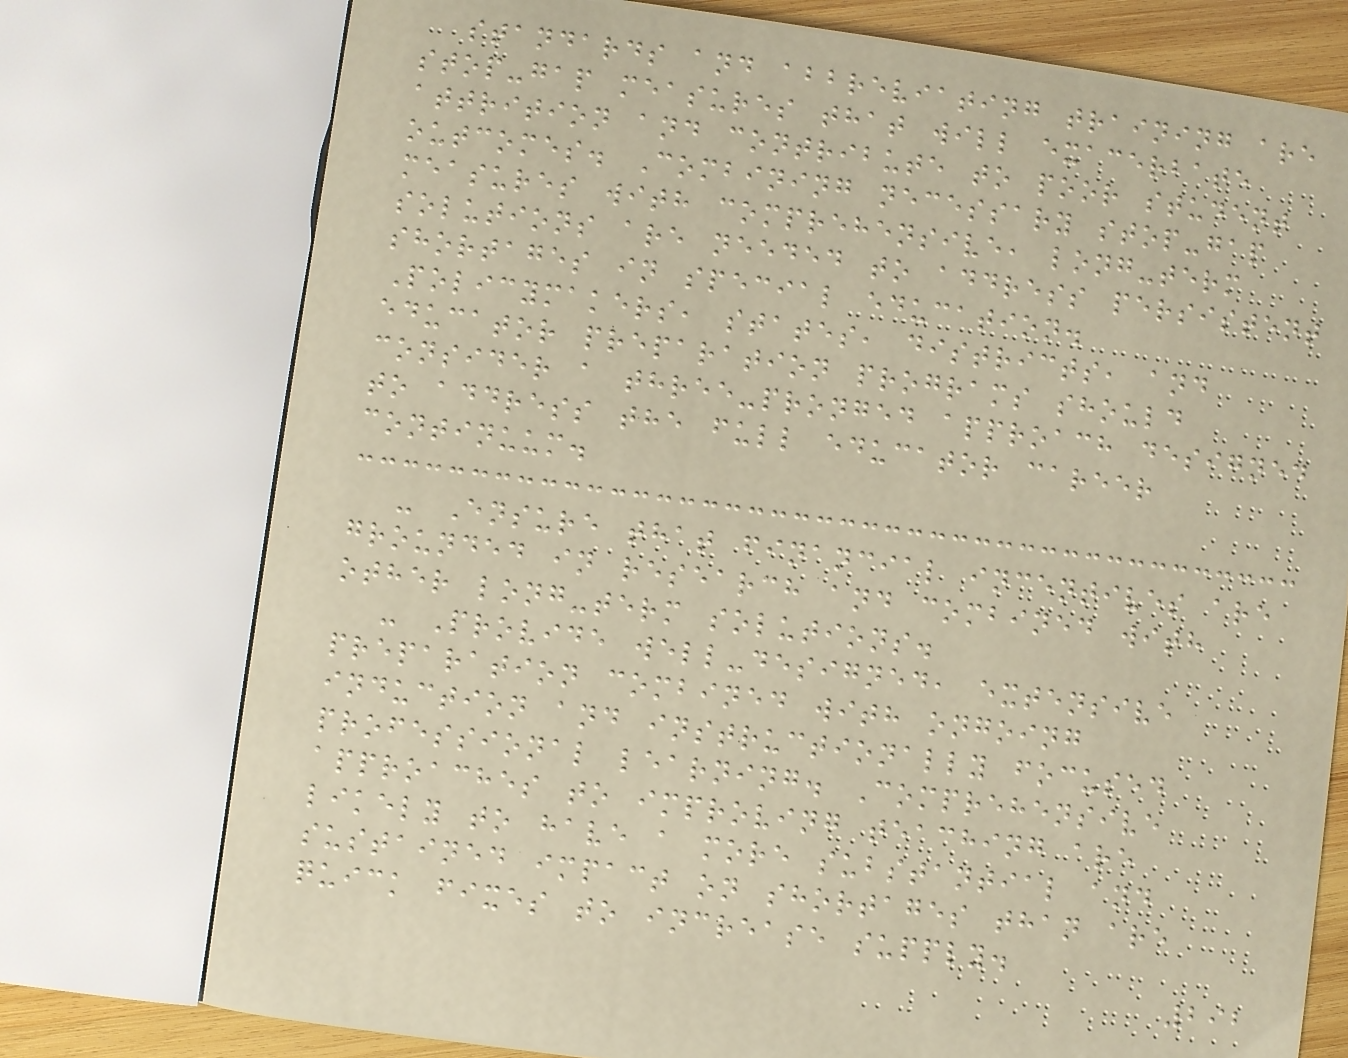standards and abbreviating training are
stop-gap measures that will exacerbate
attrition and contribute to poor student
outcomes. Combining necessary stop-gap
measures with comprehensive, long-term
solutions are needed to address persistent
shortages in special education.
Policymakers, states, districts, and
educator preparation programs should
consider a three-pronged approach designed
to address the full educator career
continuum.
- Ensure that financial incentives are
grounded in research and combined with
other long-term solutions.
- Provide well-designed, extensive
preparation combined with ongoing
induction and instructionally focused
professional learning. Comprehensive
approaches to improving teaching are
likely to have a more substantial and
sustained impact on shortages than are
quick fixes to increase supply.
292
